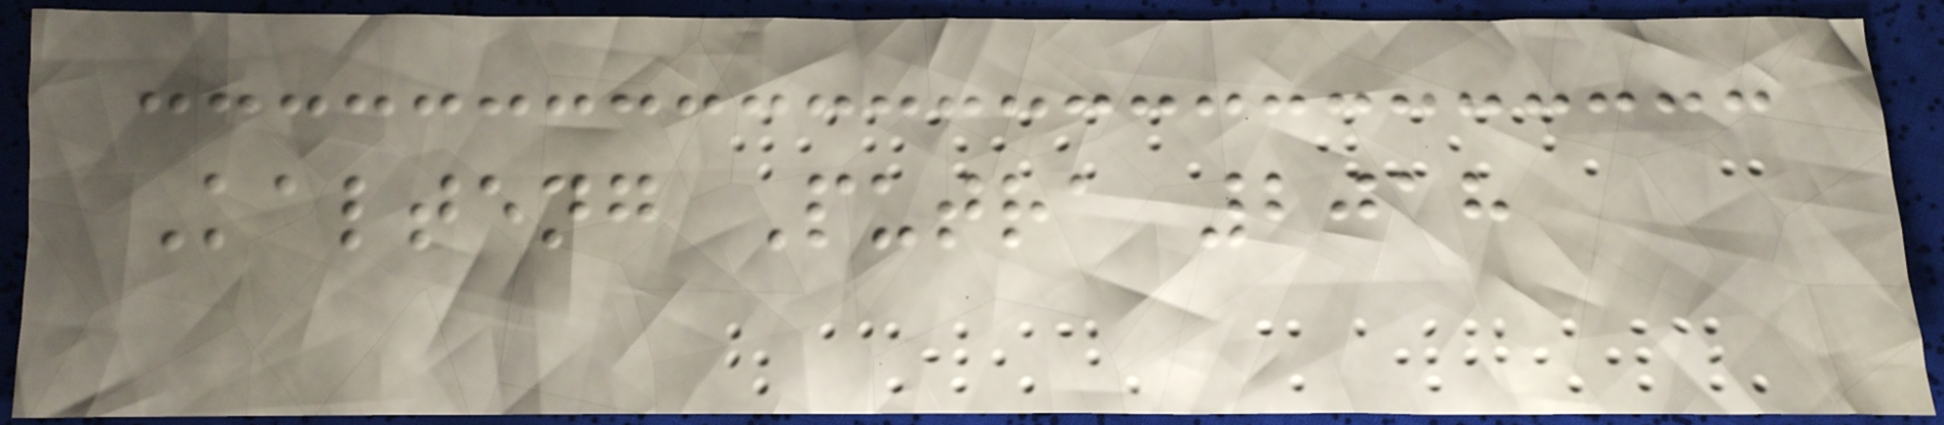Kalteng Putra 2018
